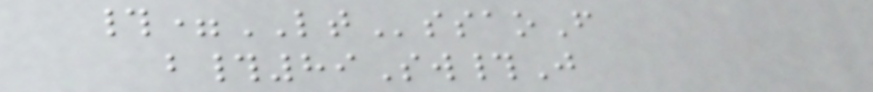#=LTssaoF
b#89Sw#J
